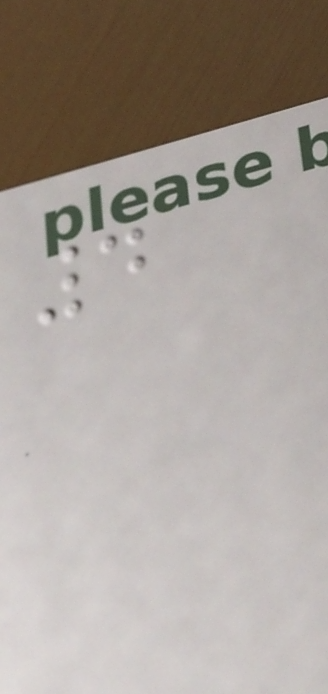4
